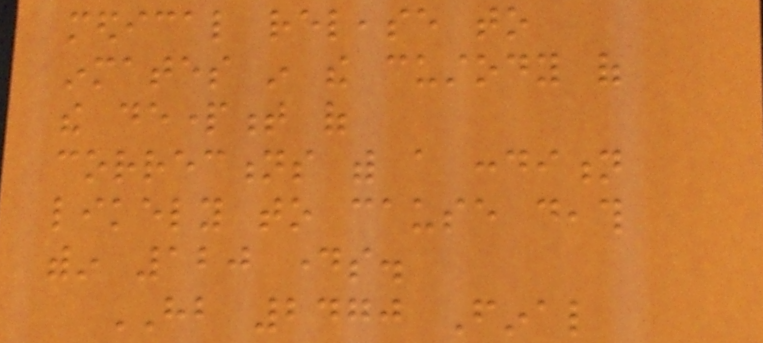medical release to
inmates in the custody of
the department of
corrections with a condition
likely to cause death
within 120 days.
HB 2470 Final
